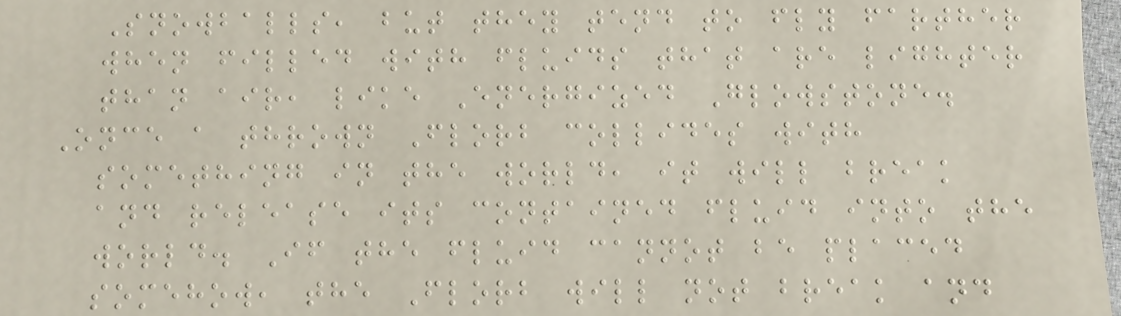Snowballs, but they tend to fly farther
when filled with fluids that are lighter
than air, like Energized Glowstone.
Once a thrown Florb collides with
something in the world, it will break
and release its contained fluid into the
world. If the fluid cannot be placed
somehow, the Florb will not break and
